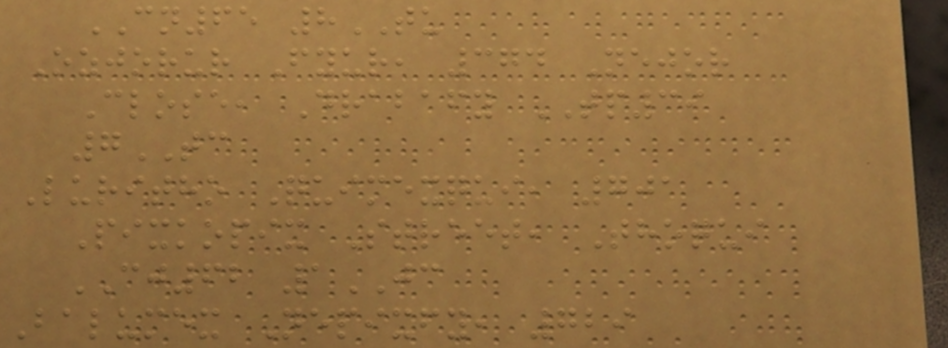CN65 8TU
Ozjorur Fyur, 374 Nejor
Close, Drabafy TP39
7TC
Luritho Quimexqui, 701
Pixkopix Street, Thoqui
CJ62 1JC
Balumex Nepixfy, 729
